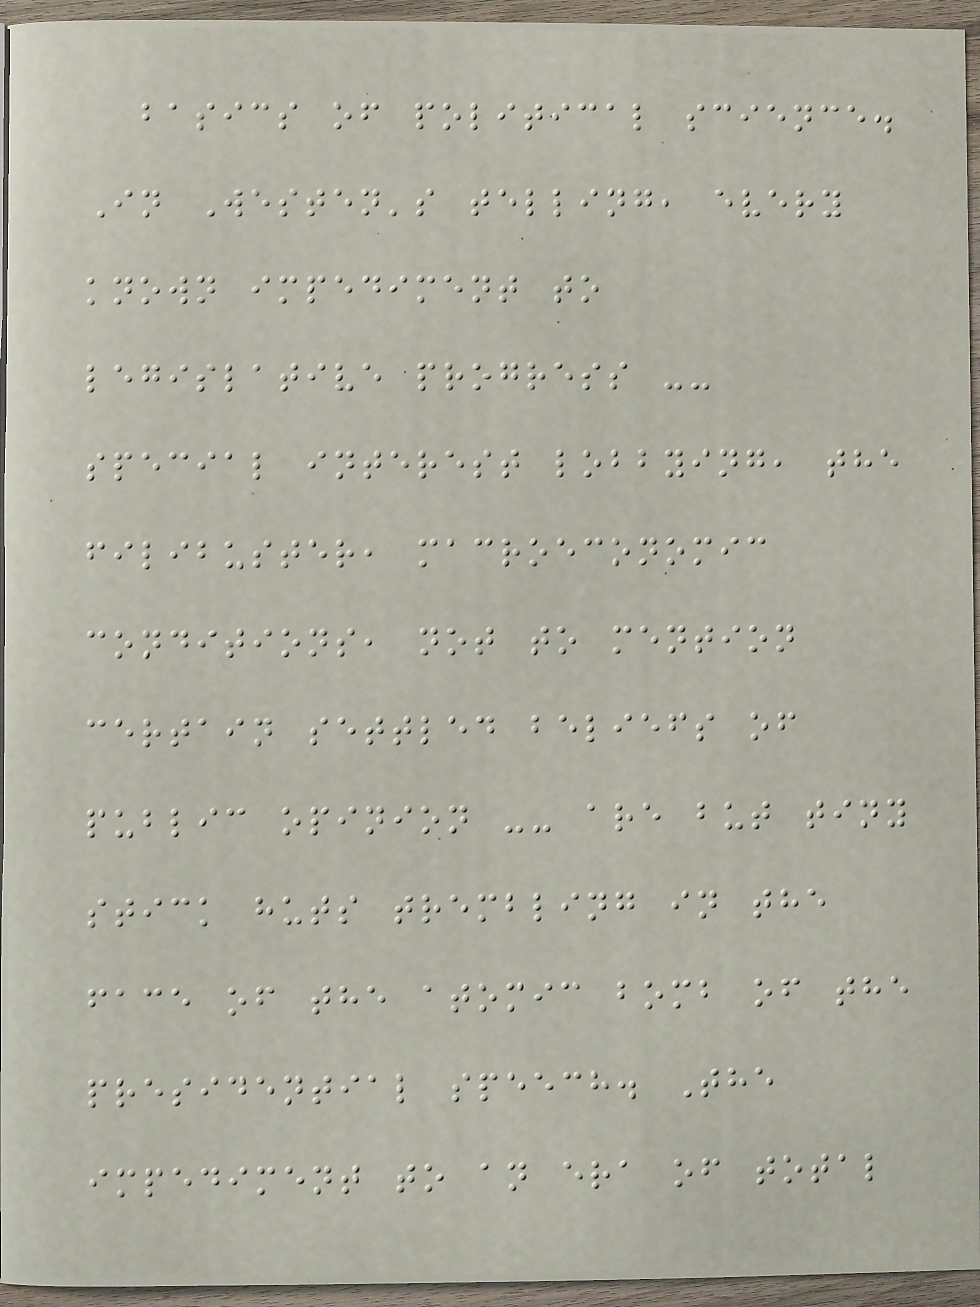basics of political science.
In Westen's telling, every
known impediment to
legislative progress --
special interest lobbying, the
filibuster, macroeconomic
conditions, not to mention
certain settled beliefs of
public opinion -- are but tiny
stick huts trembling in the
face of the atomic bomb of the
presidential speech. The
impediment to an era of total
